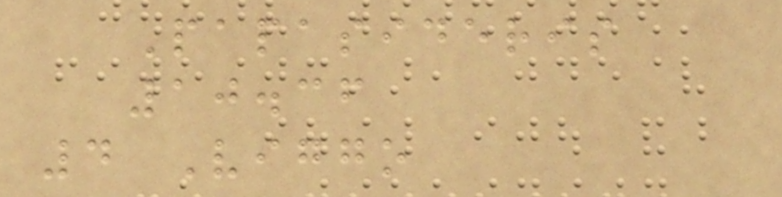Papasideris
10.36
4 Viggo
